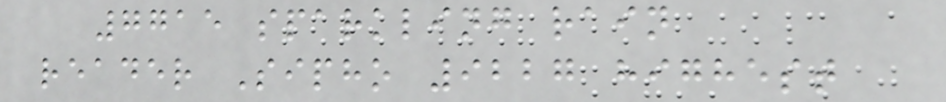7715 sparkling rain
reader Sipho 9227 highest
